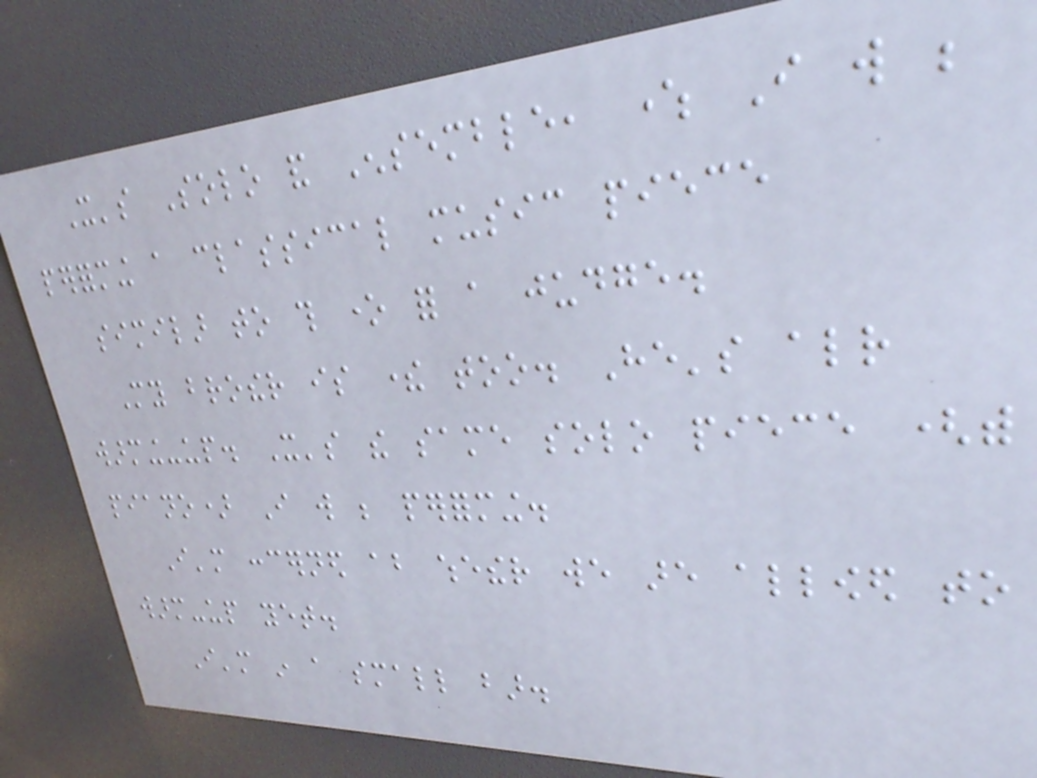It's Solo and Ensemble, where I will be
performing a classical music piece
similar to this one for a judge.
My brother is there too. He's already
warming-up. It's the same solo piece (with
piano) I will be performing.
I'm concerned about whether we are allowed to
warm-up yet.
I'm in a small bar.
